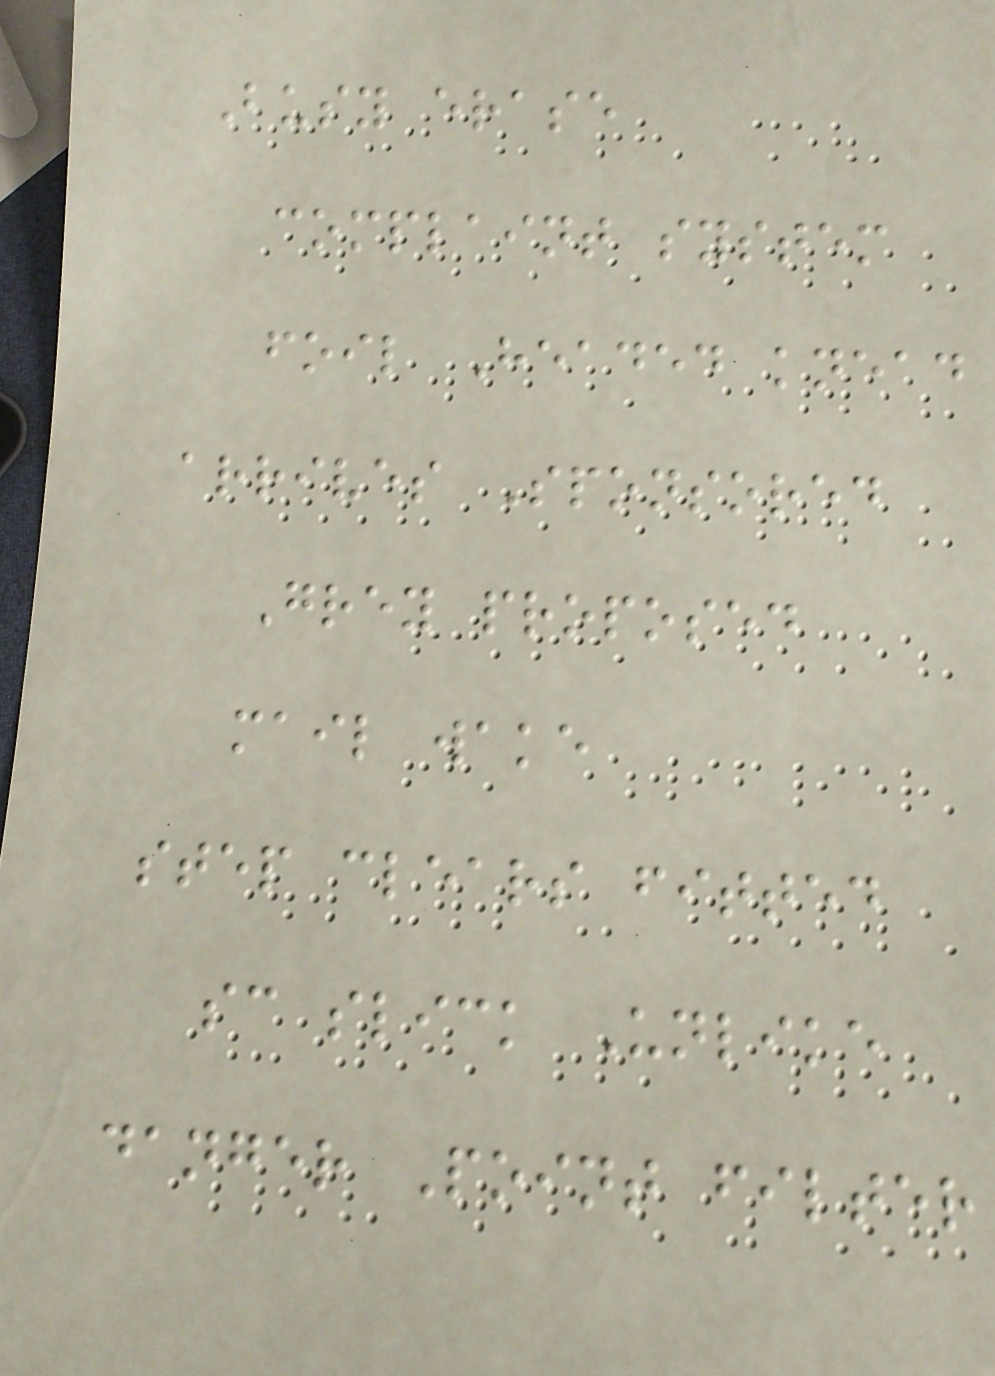Busy erase
complaint system
foil Headed knead
arrives Sponsored
Grey proposed
mail wake
step clears fitted
sc slick Unlike
danger Point filter
